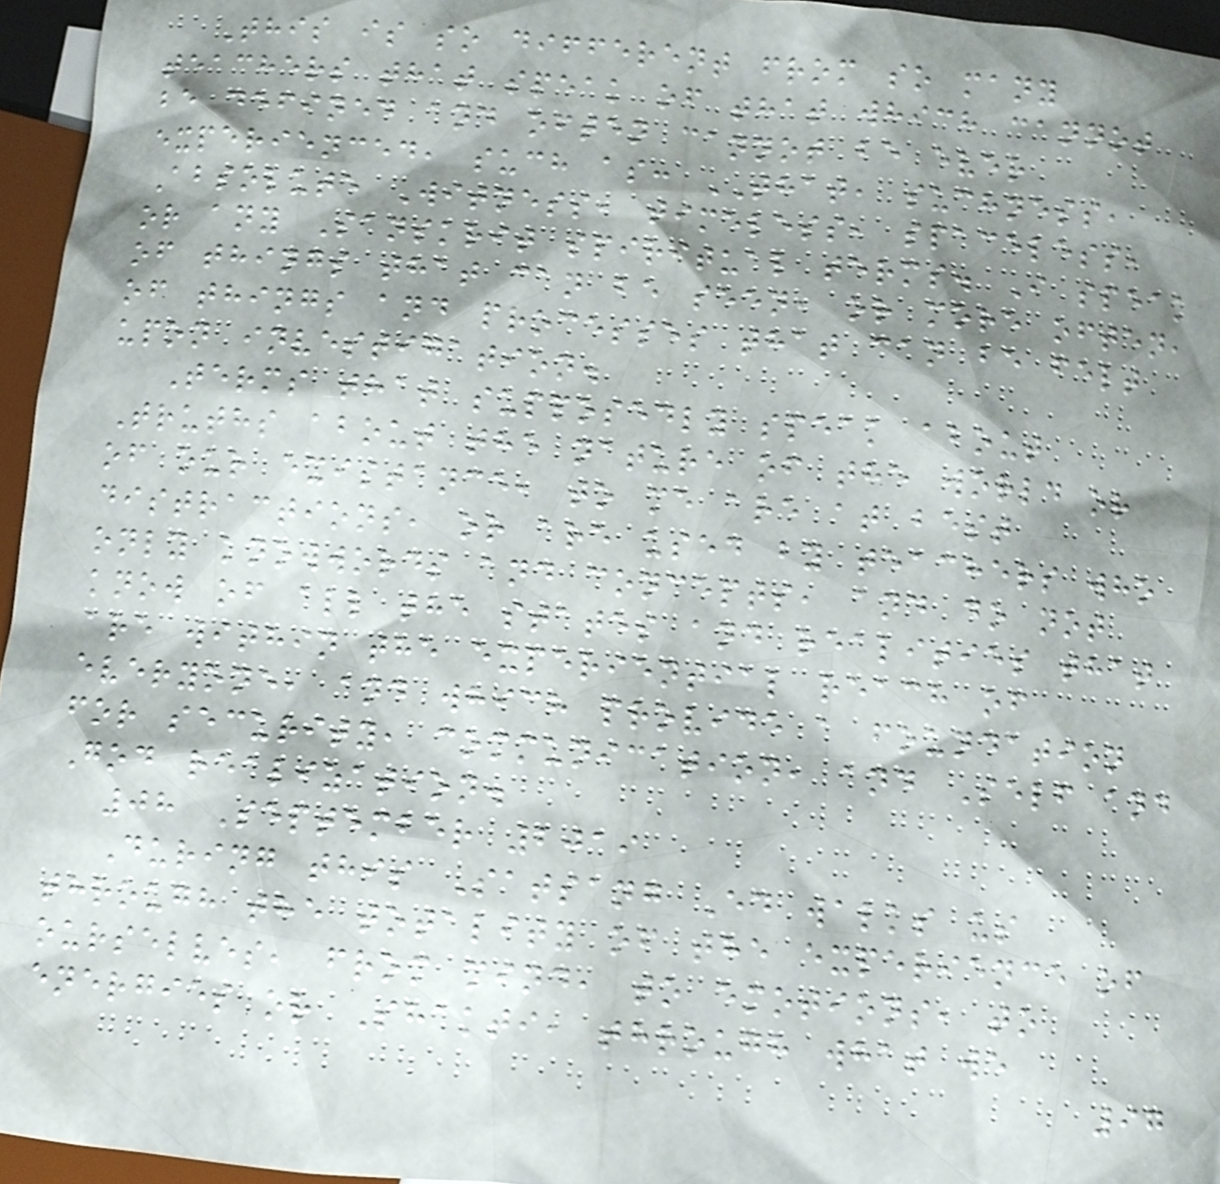This is so different from so many
teachers that speak of that which cannot
be defined and often cannot be ever
experienced, such as: THAT, suchness,
Absolute Witness, timeless, spaceless,
or any Sanskrit spiritual terms. I speak
of things that can be seen, or more often,
of things and processes that can be felt
upon investigation.
Terms that supposedly speak about
Truths about the nature of the world or
of our existance, to me are at best
distractions, or are used by teachers who
only knowwords and concepts, and do not
know of all the states and realities that
are within the experiential reach of
everyone, and which provide a foundation
for security, communication, and Self and
God realization.
08 September 2019
During this Satsang Ed walks us
through the totality of the experience of
ourselves, from mind, to emotions, to
energies or Shakti, through what we
97
